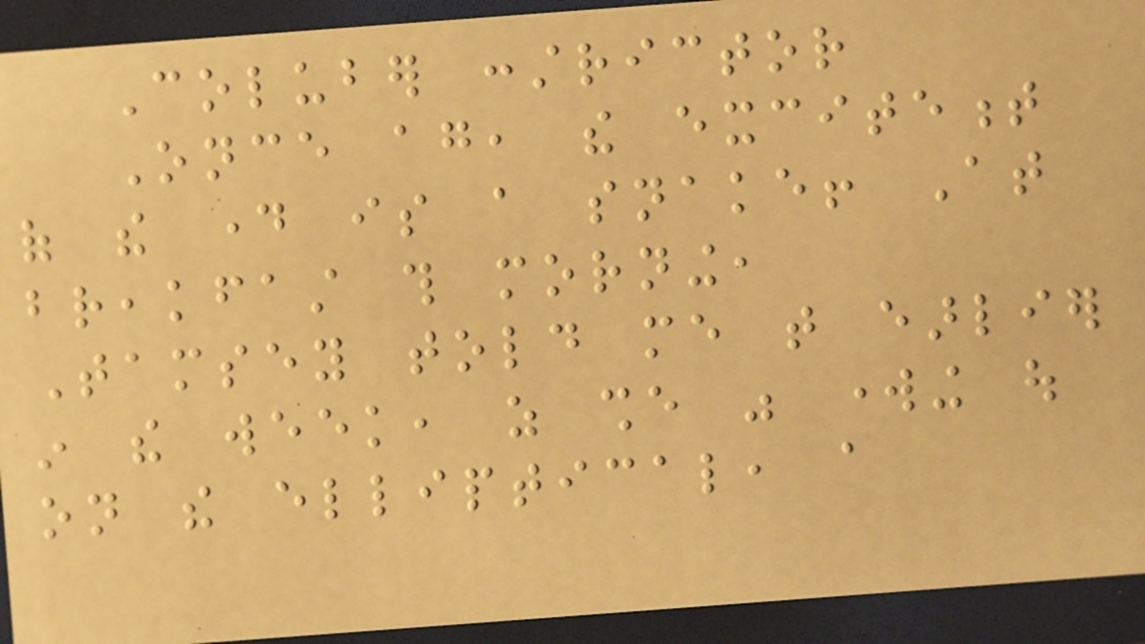Coluber constrictor
Once again, the excitement
of the day is a snake! At
breakfast this morning,
Tamsey told me that earlier
in the week, as she was working out
on the elliptical, a
